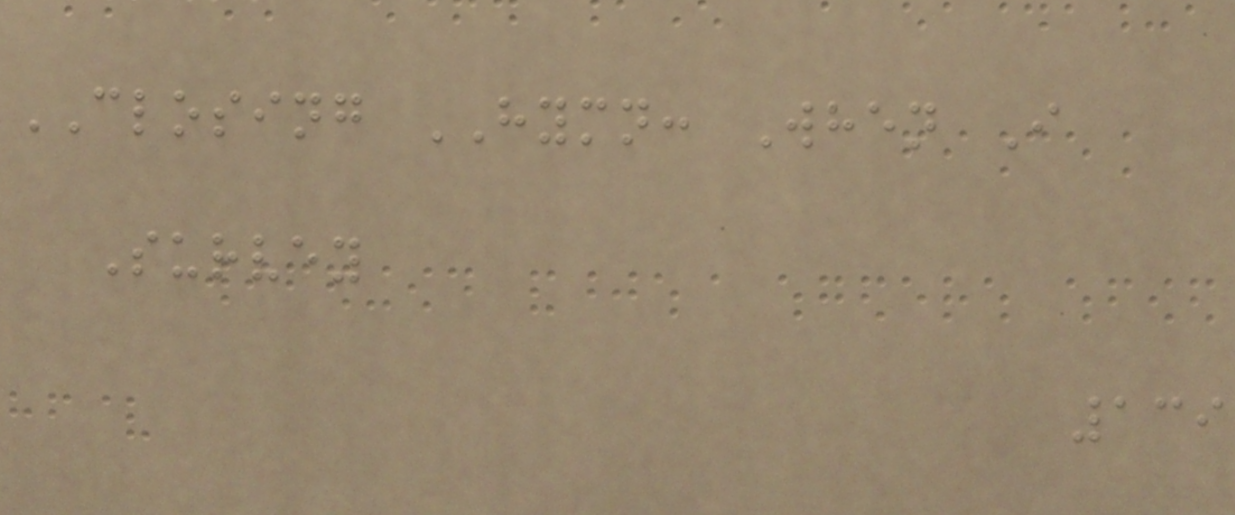CLOSING HYMN: When I
Survey
139
